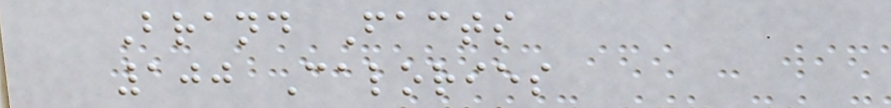Brand Facts
100 Calories
